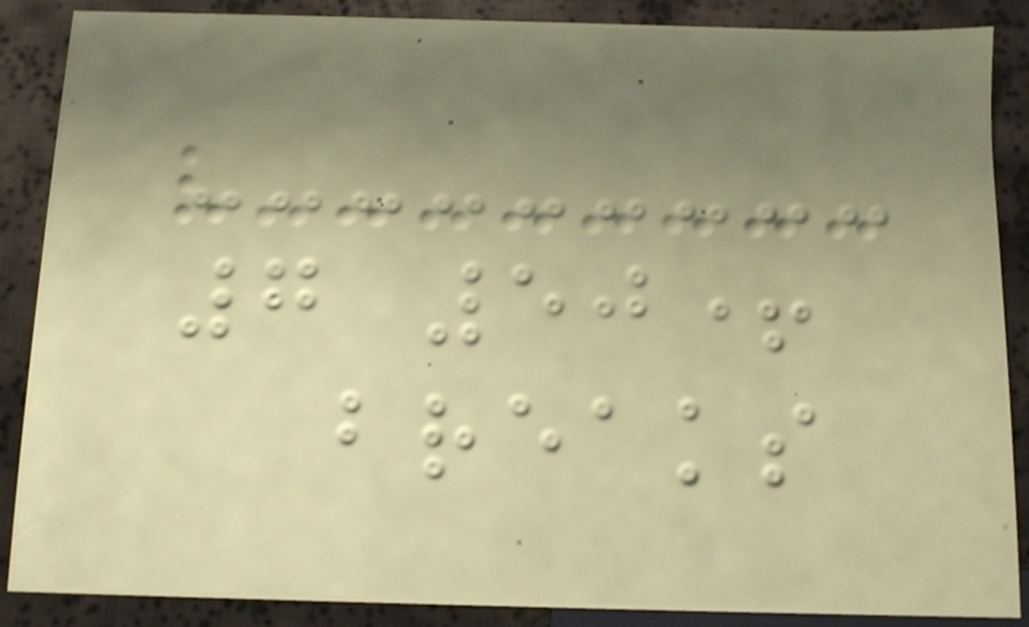7 50+
breaks
